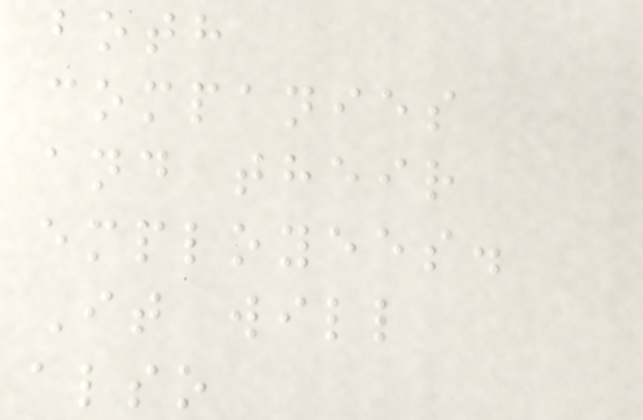both
companies
and their
employees.
It will
also
